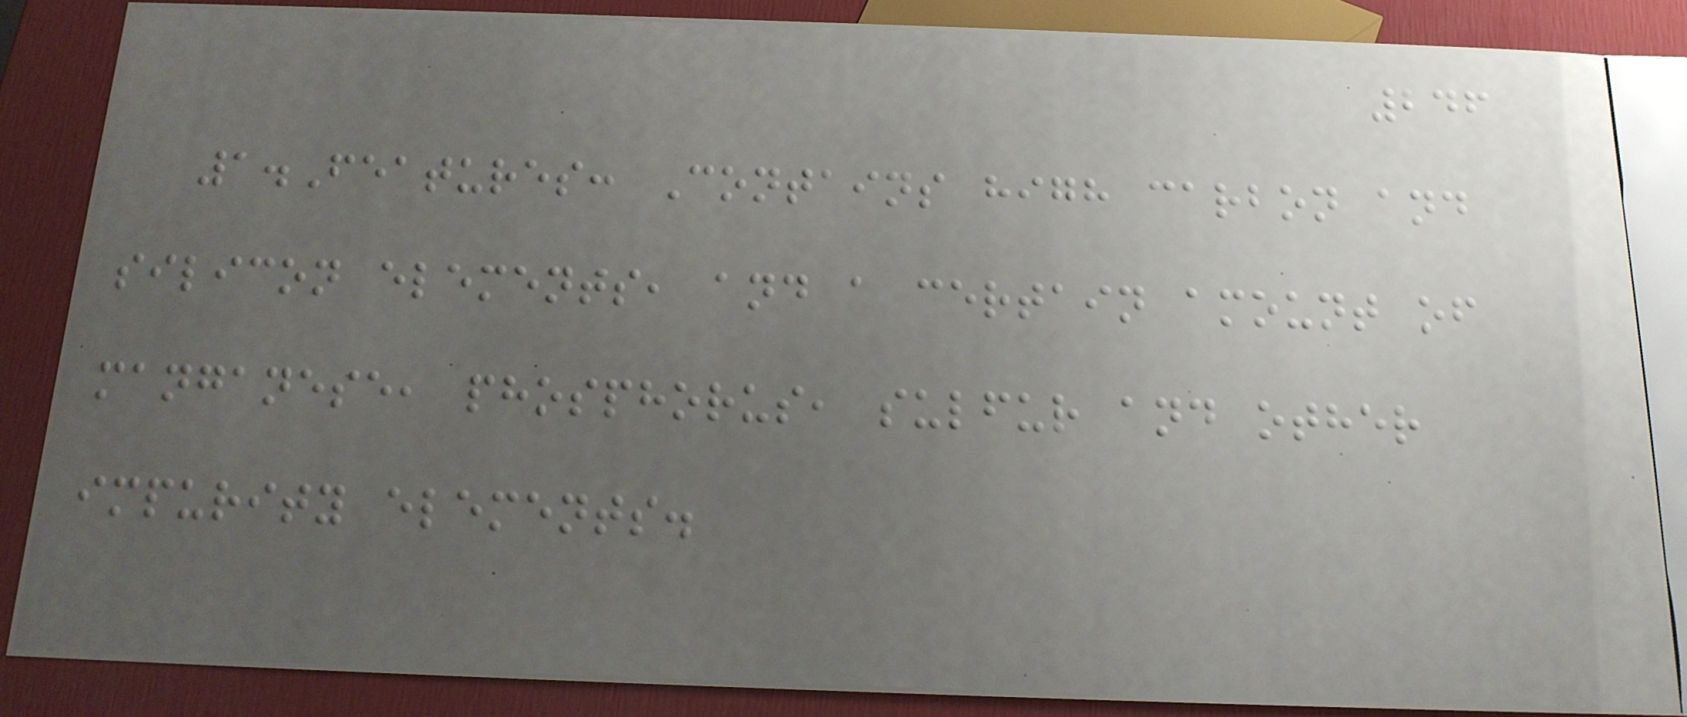246
1.Features: Contains high carbon and
silicon elements, and a certain amount of
manganese, phosphorus, sulfur and other
impurity elements.
